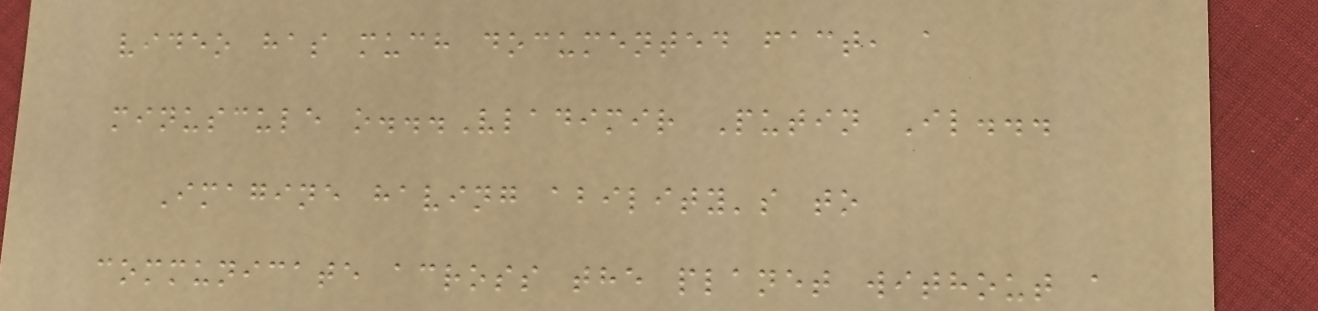video has much documented fact, a
minuscule o...Vladimir Putin Il...
Imagine having ability's to
communicate across the planet without a
